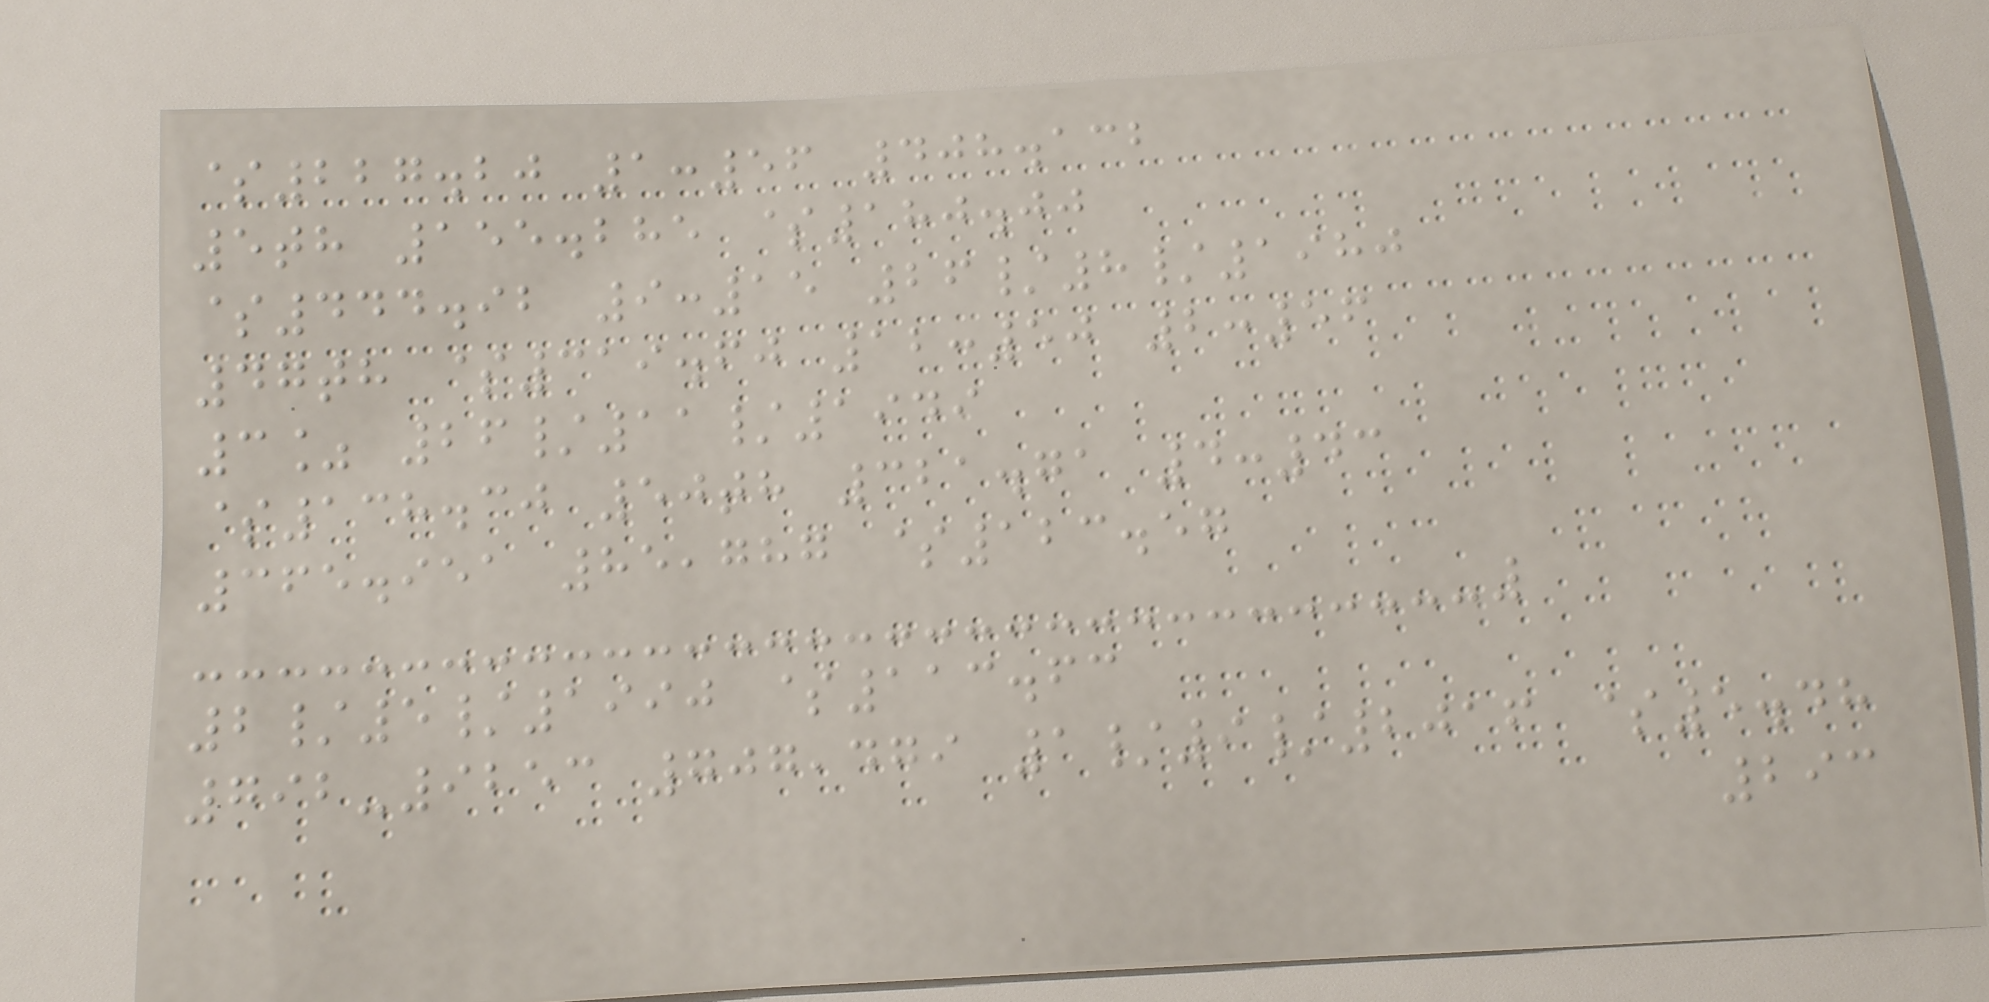$227.20 1:56 408.132
5th 155.285 $180.00
$444.92 9:15 26/8/1980
47th $319.60 12:50 2:56
3% 26/11/1949
$138.30 50th 321.71 4:43
365.951 85,787 $123.57
2/5/1990 $113.63
792-9253 707,479 1/9/2016 $5.48
293
